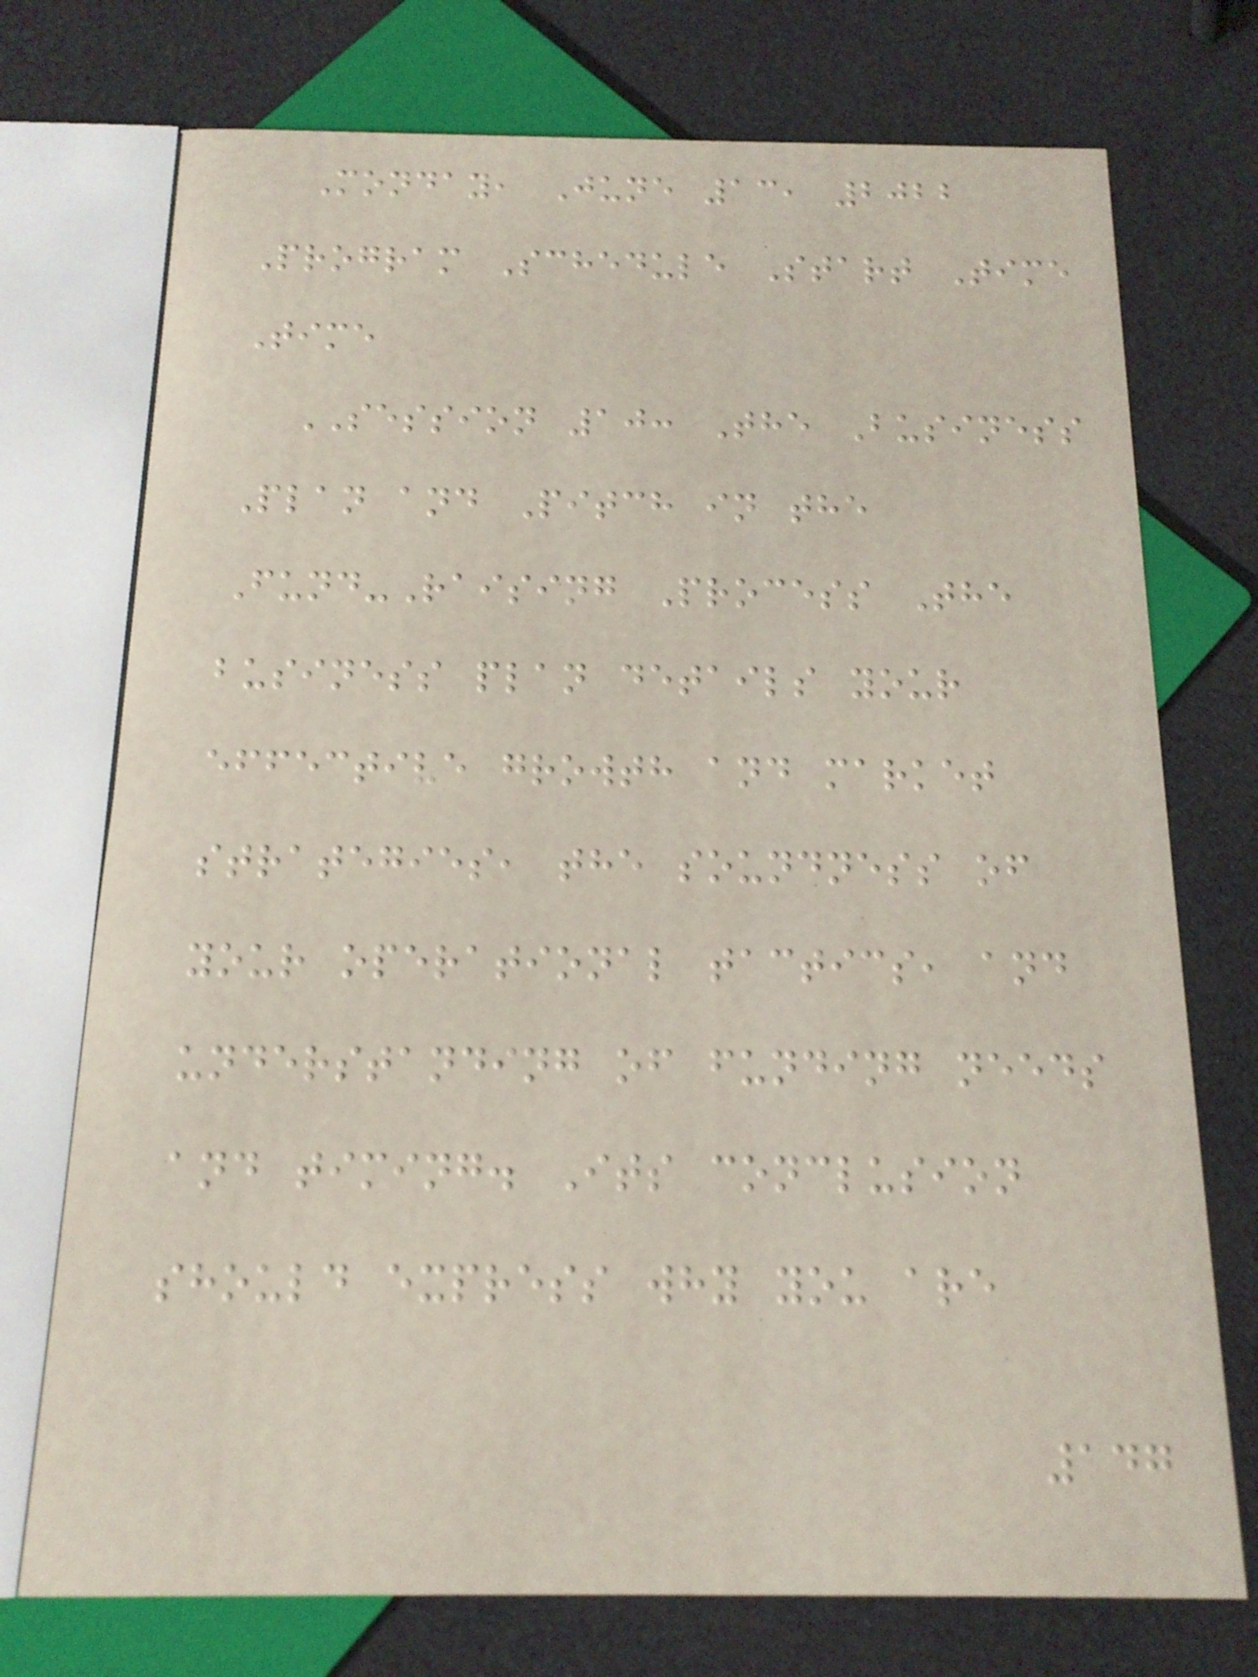Monday, June 13, 2022
Program Schedule Start Time
Time
SESSION 10: The Business
Plan and Pitch in the
Fund-Raising Process The
business plan details your
effective growth and market
strategies, the soundness of
your operational tactics, and
understanding of funding needs
and timing. Its conclusion
should express why you are
147
